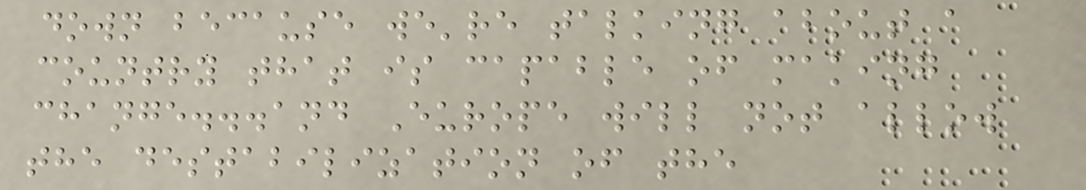down because we're talking about a
country that is capable of making
change...and Europe will not allow
the destabilization of the
